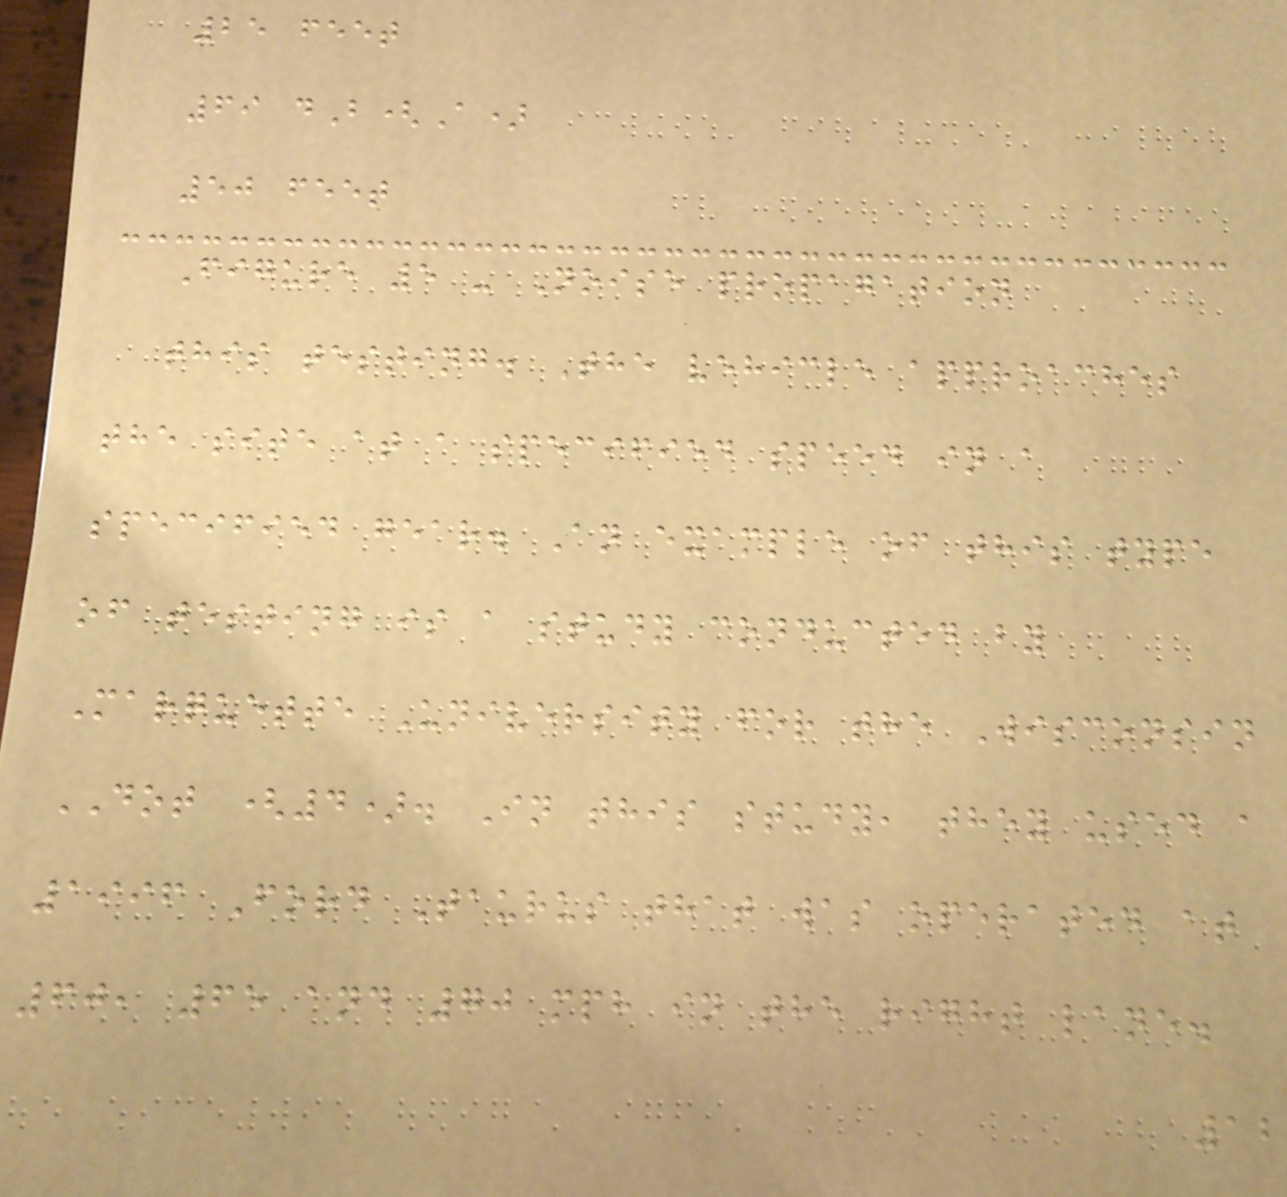25 feet
69 dB(A)
50 feet
Figure 5 - Noise propagation
this testing. The vehicle approaches
the site at a specified speed in a
specified gear. An example of this type
of testing is a study conducted by
Marquette University for the Wisconsin
DOT (4). In this study, they used a
1996 Ford Taurus that was operated at
60, 65 and 70 mph in the right lane.
12
